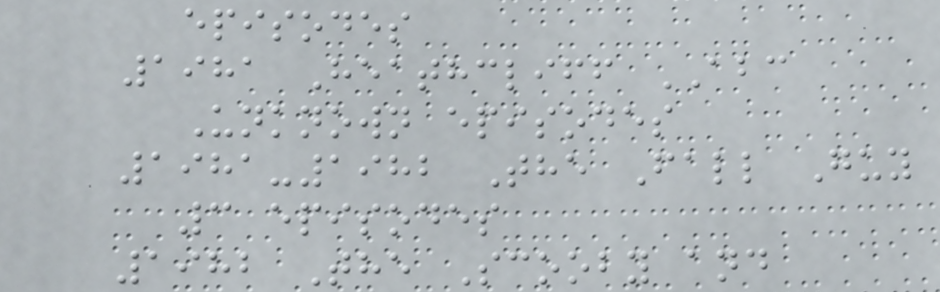episodes
1981 Heathcliff ABC
Unknown episodes
1981-1982 The Fall Guy
3 episodes
1982 The Scooby and
